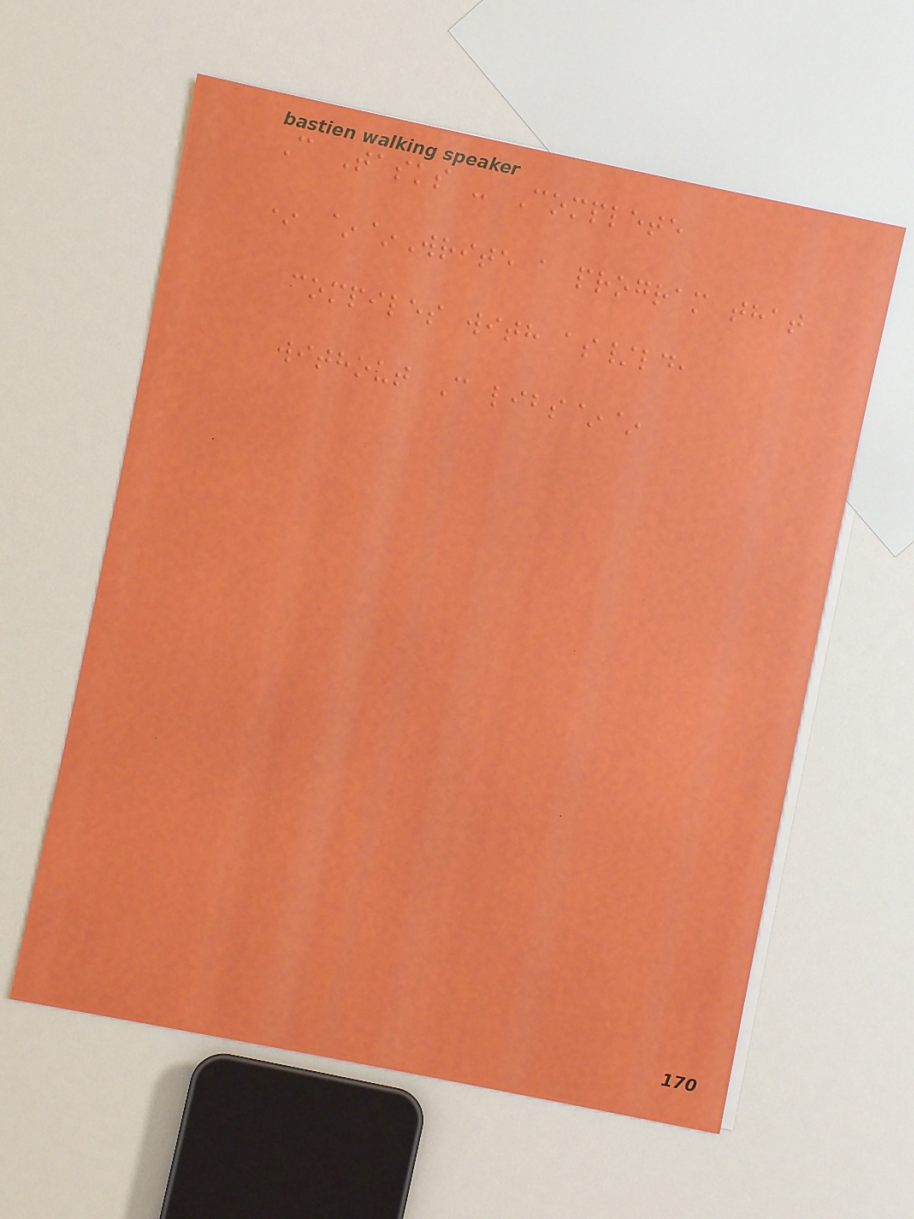C Tasks - Complete
* ~~Write a program that
compiles with as/ld,
without C libs~~
